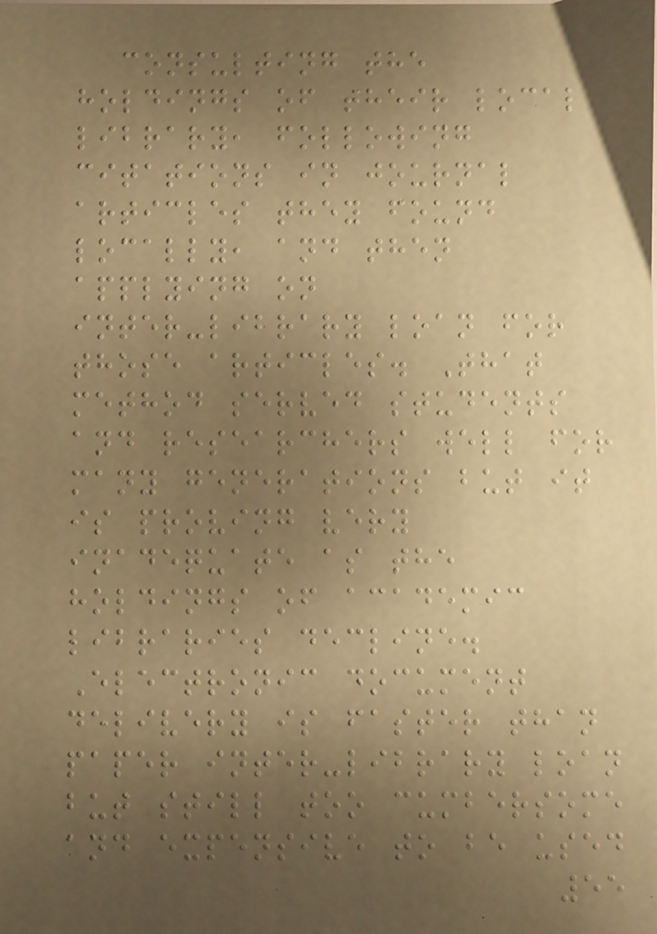consulting the
holdings of their local
library, following
citations in journal
articles they found
locally, and then
applying on
inter-library loan for
those articles. That
method served students
and researchers well for
many generations but it
is proving very
inadequate as the
holdings of academic
libraries decline.
Electronic document
delivery is faster than
paper inter-library loan
but still too cumbersome
and expensive to be used
55
